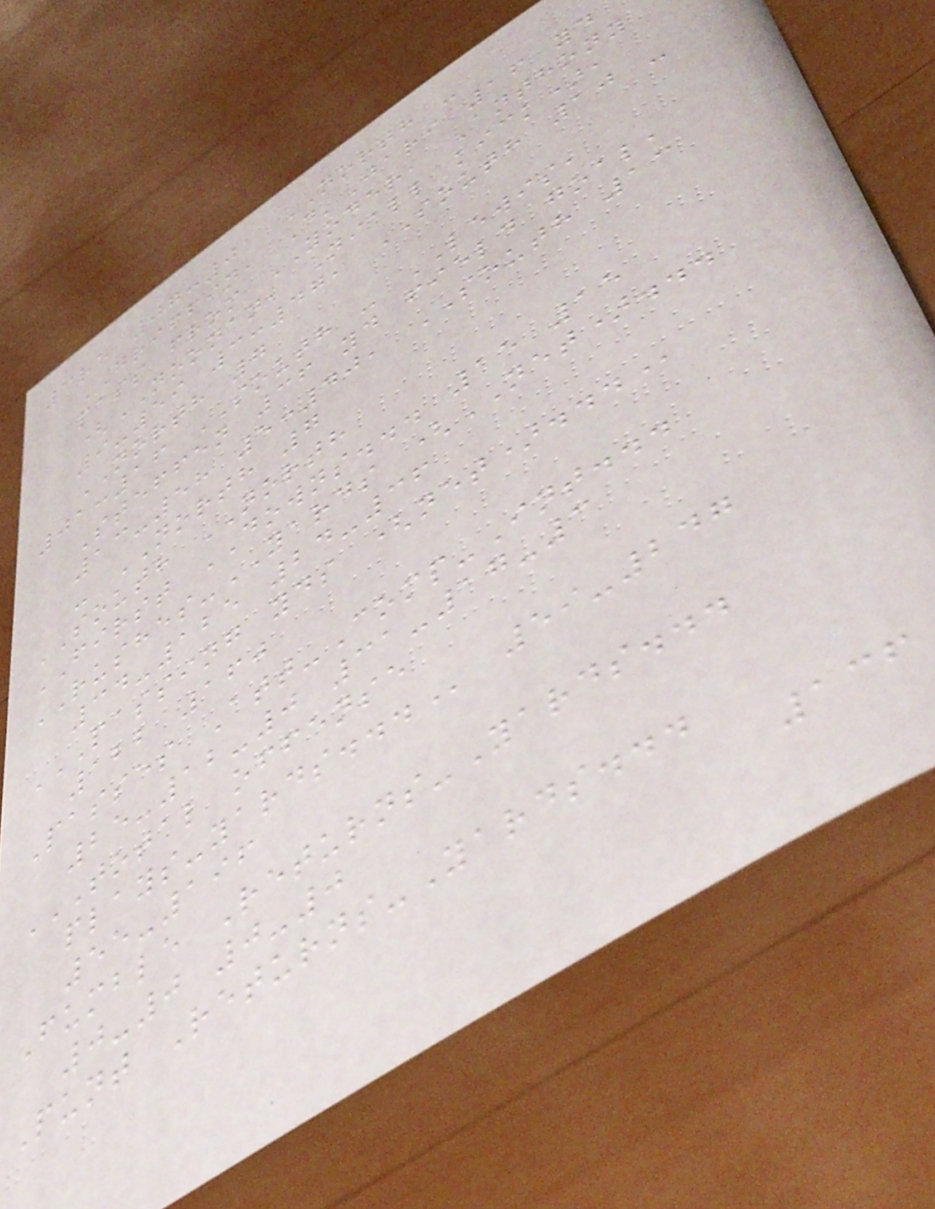3rd 07:01 NORTH -
GRIFFIN, D'Jari 16 yd
pass from YODER, Anthony
(NOONAN, Niall kick),
9-59 3:47, SOUTH 10 -
NORTH 7
01:16 SOUTH - LEWIS,
Steffen 36 yd field goal,
13-58 5:40, SOUTH 13
- NORTH 7
SOUTH NORTH
FIRST DOWNS... 15 15
RUSHES-YARDS (NET)...
34-125 24-36
PASSING YDS (NET)...
122 160
Passes Att-Comp-Int...
25-12-0 31-17-3
TOTAL OFFENSE
PLAYS-YARDS... 59-247
55-196
Fumble Returns-Yards...
0-0 0-0
Punt Returns-Yards...
136
